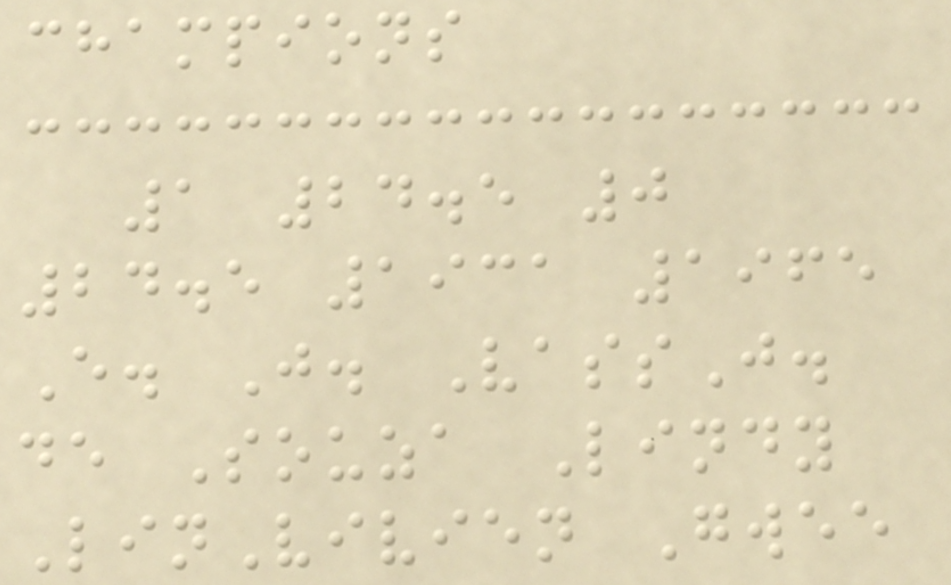champions
1 24.5 0
24.5 1931 1965
E. J. VassJ.
de Souza Lindy
LinVivien Gwee
